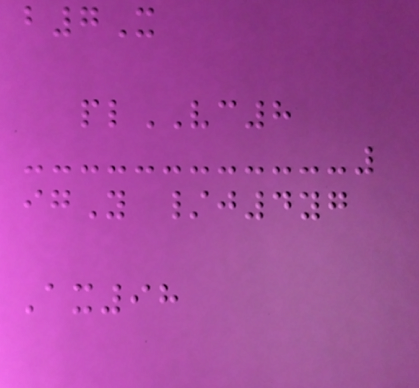b7X
plVC8
igY /j4yg
Ax98
